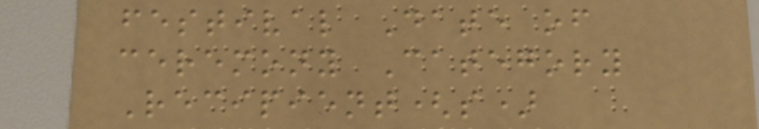festival Date of
ceremony Category
Recipient(s)
